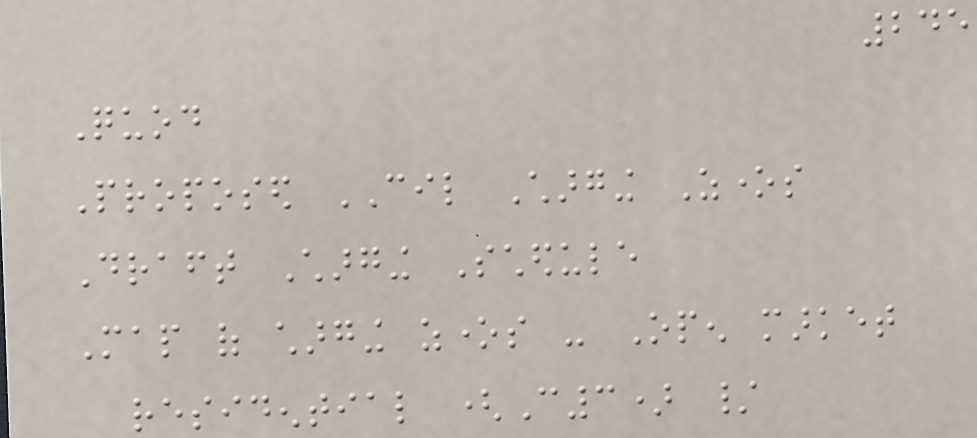245
Quod
Proposed CIL Charging Zones
Draft Charging Schedule
Map of charging zones - Open market
residential (C3) /
